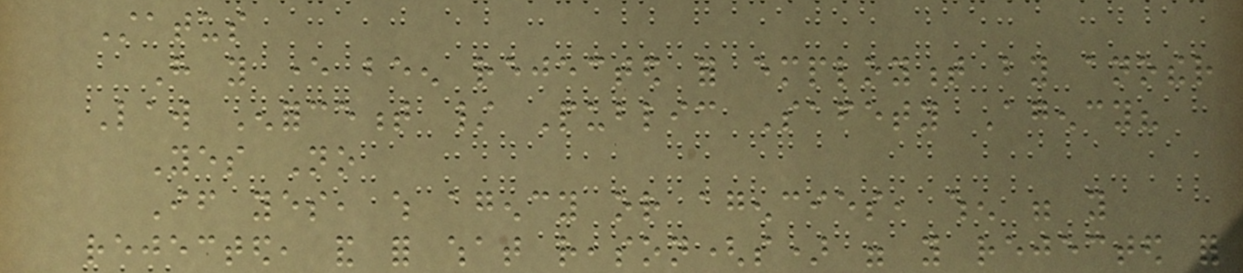Status
Have you ever been rejected for employment by another
Law Enforcement / Public Safety Agency?
Yes No
If yes, which agency or agencies, when were you
rejected, and for what reason(s) were you rejected for
